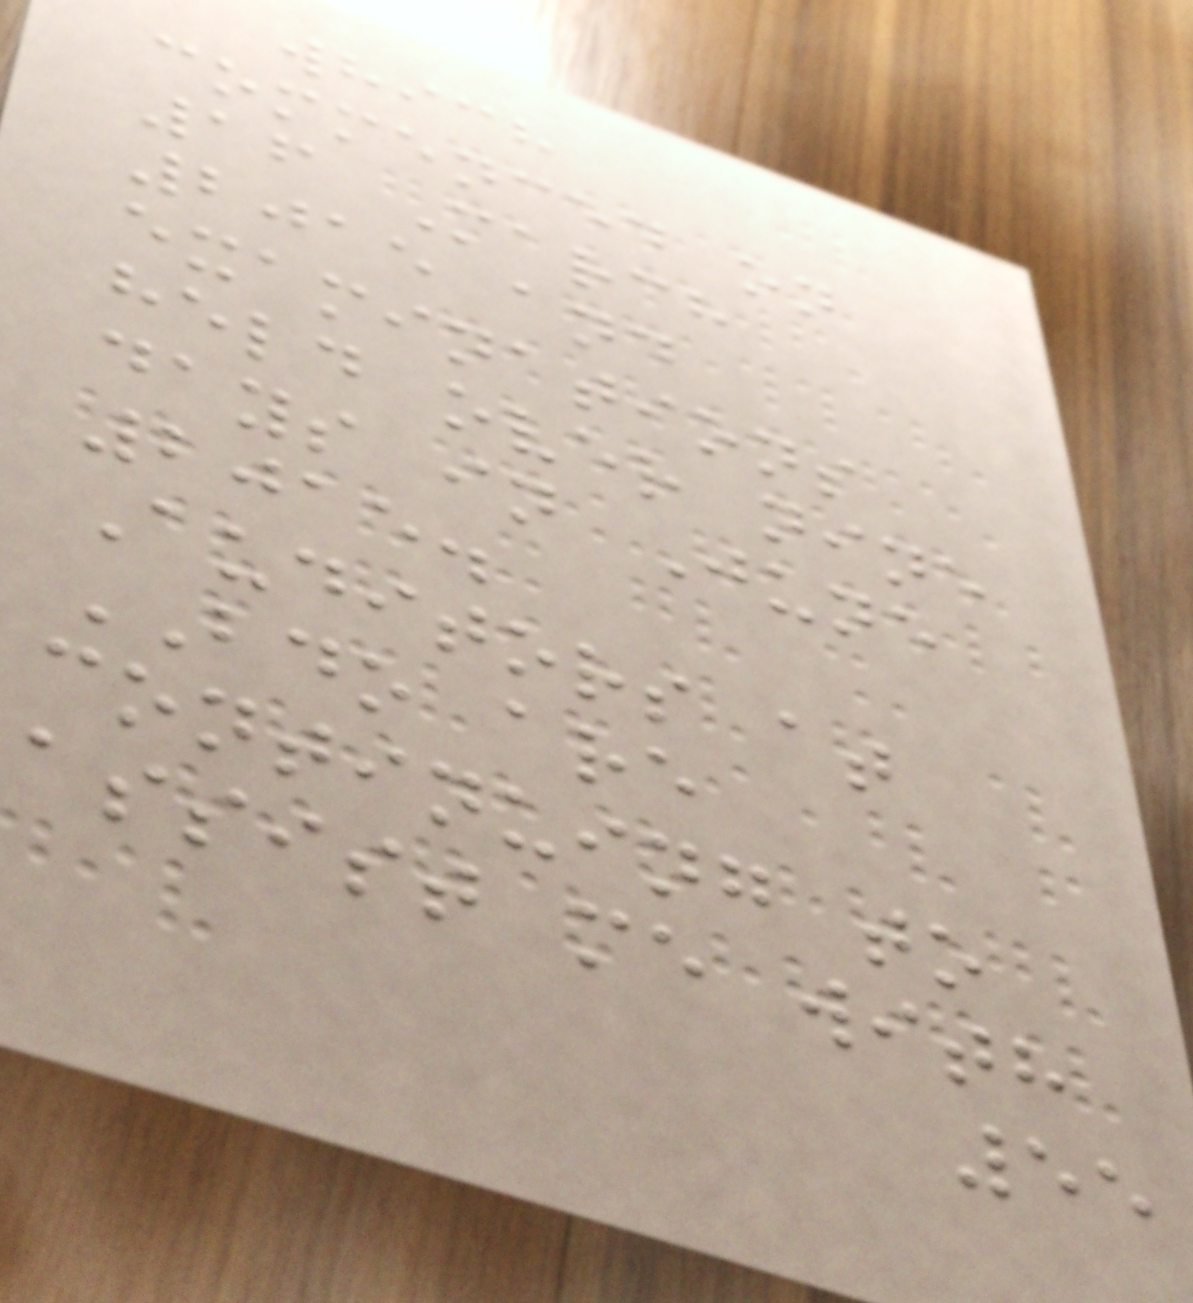which
commenced on
16 March
2015 and
examinations
held over nine
days in June
2015.
Auditors at
BDO are
continuing to
assist me with
55
